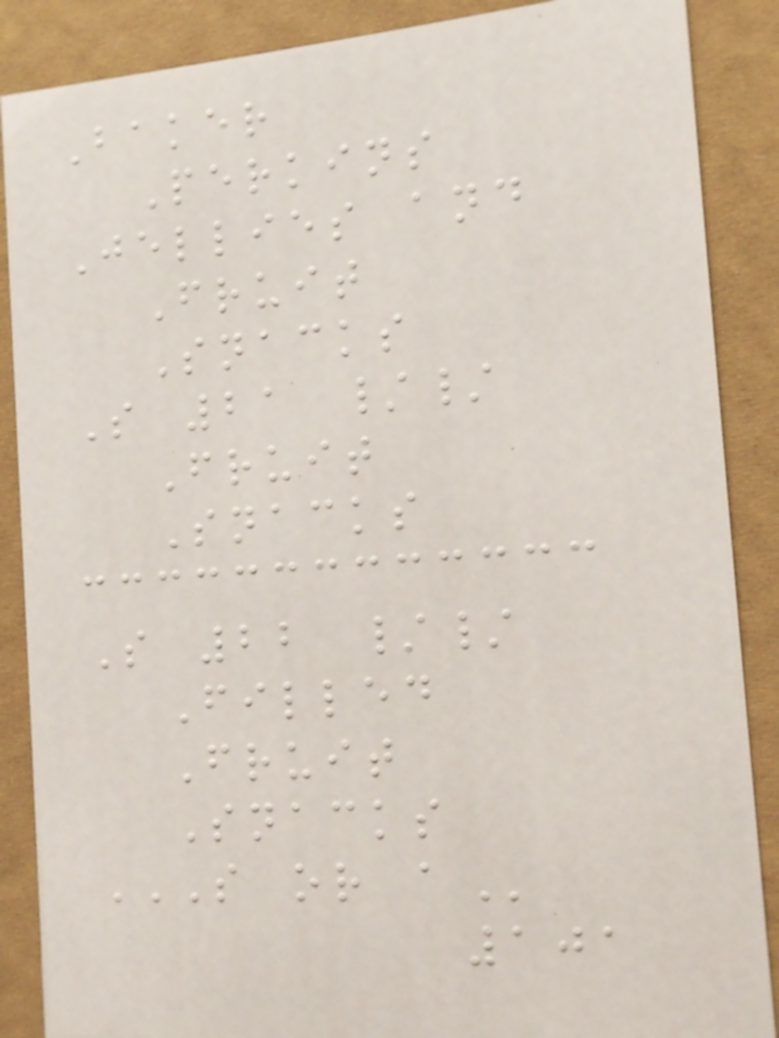Baker
Perkins
Jellies and
Fruit
Snacks
S 21 //
Fruit
Snacks
S 22 //
Filled
Fruit
Snacks
S OR A
101
